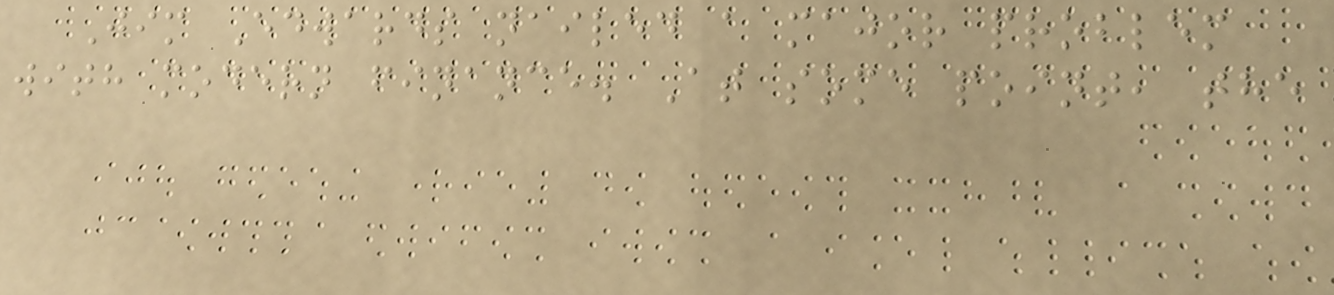Jim Edwards nailed a major problem
with modern finance. At some point, the
